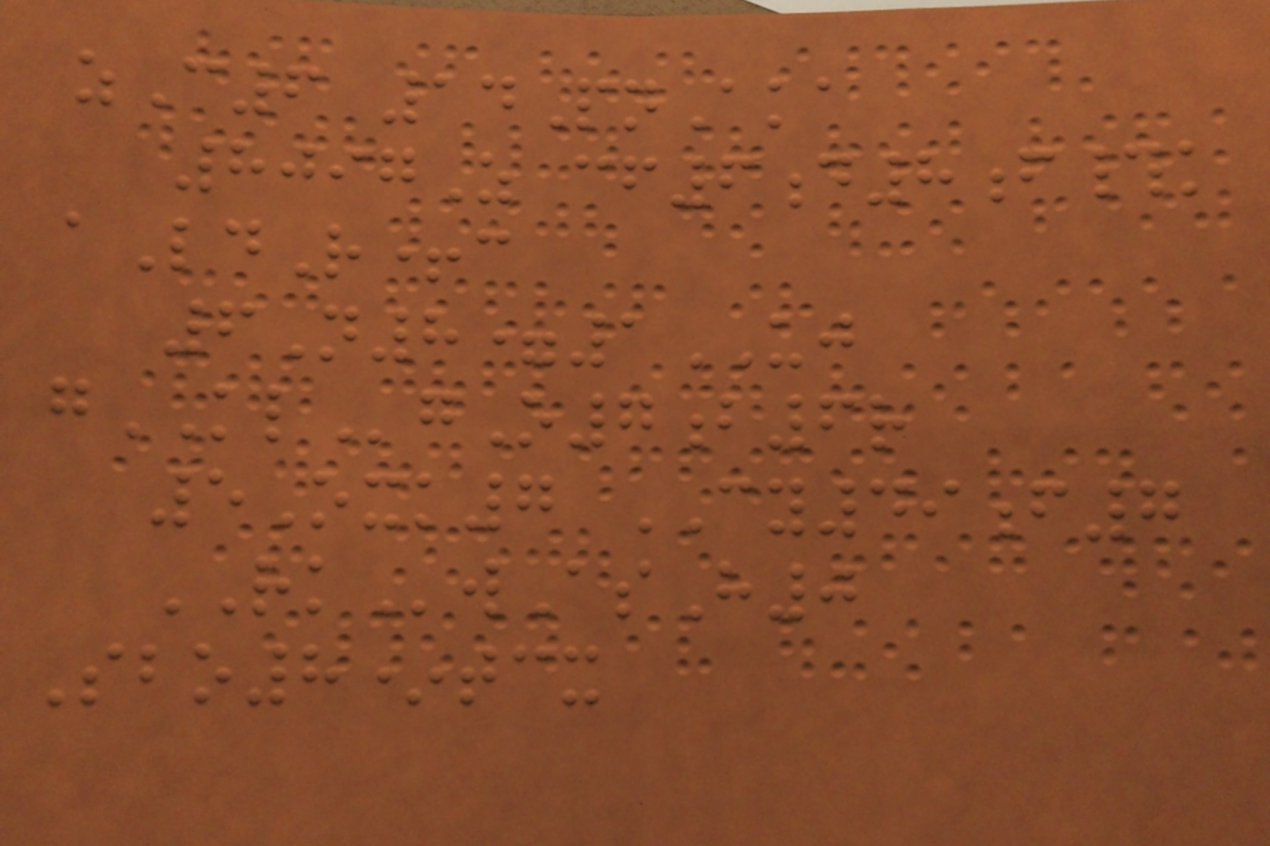zC6 14PnAka
8097Z cf6d8f#k
aLdR+c
6N8=1UJ
gKLgO7b6r
5Oxk7 CY49f7
RKwAsH0
Sbo8*tcx
